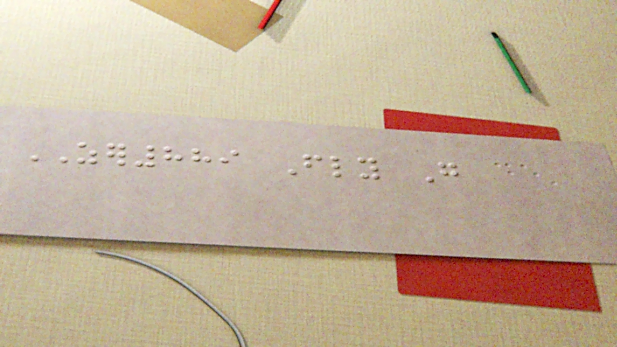ZER889 Fly Go
